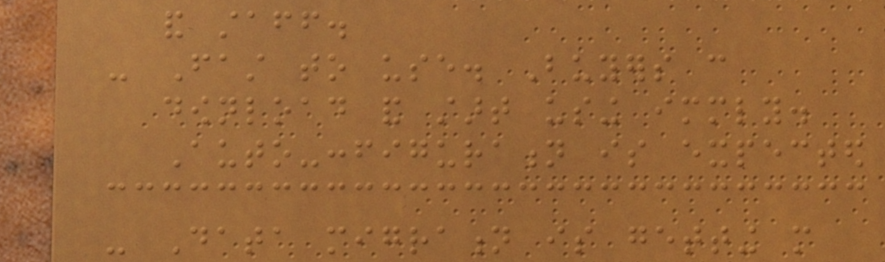and staff.
- Fast to use. Buyers can
download and start using immediately.
Auto-configuration is expected
- Data migration is getting more
